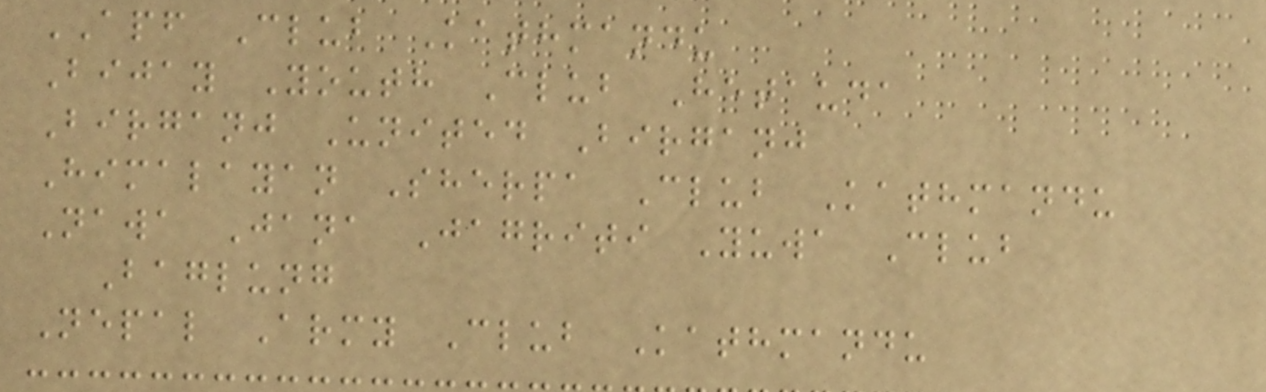APF Club Kathmandu
Bijay Youth Club Hetauda
Birganj United Birganj
Himalayan Sherpa Club Kathmandu
Nawa Jana Jagriti Yuwa Club
Baglung
Nepal Army Club Kathmandu
